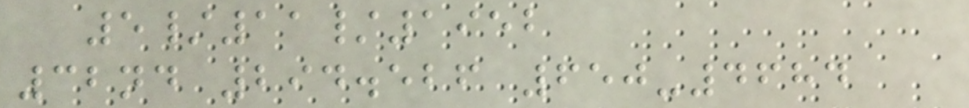5/11/1952
32nd 294.526 650-4684
